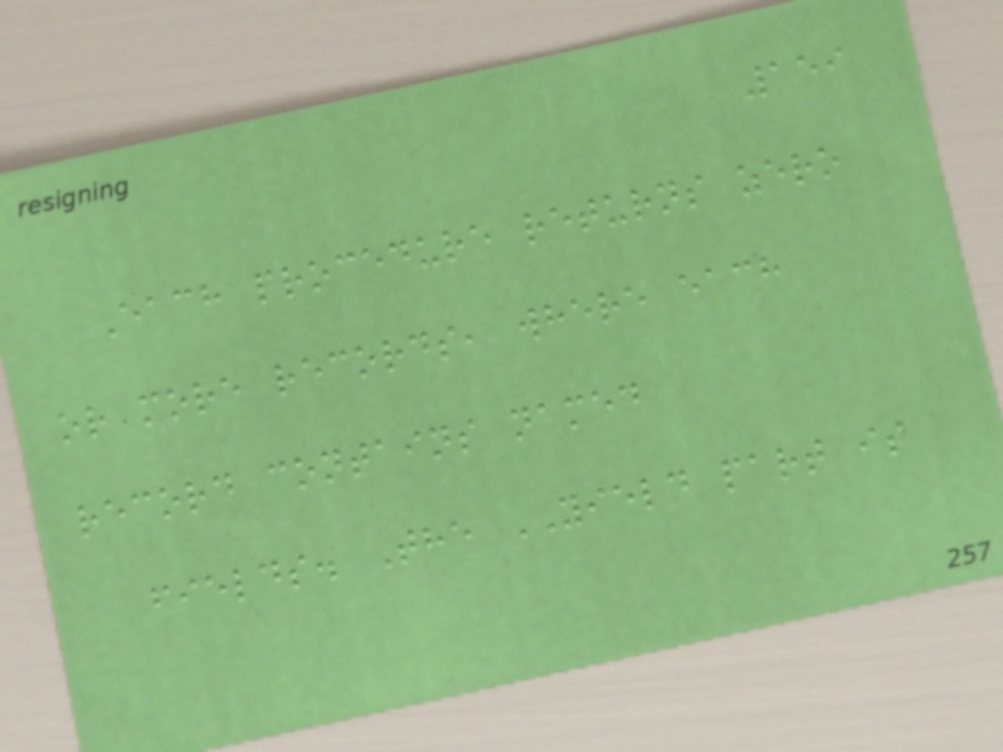159
Each procedure returns zero
or more records, where each
record contains named
fields. The YIELD part is
